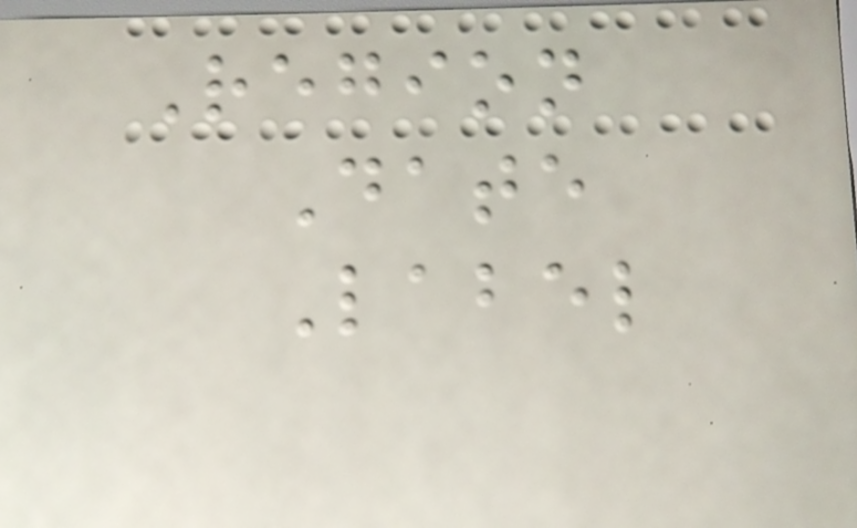Region
Date
Label
